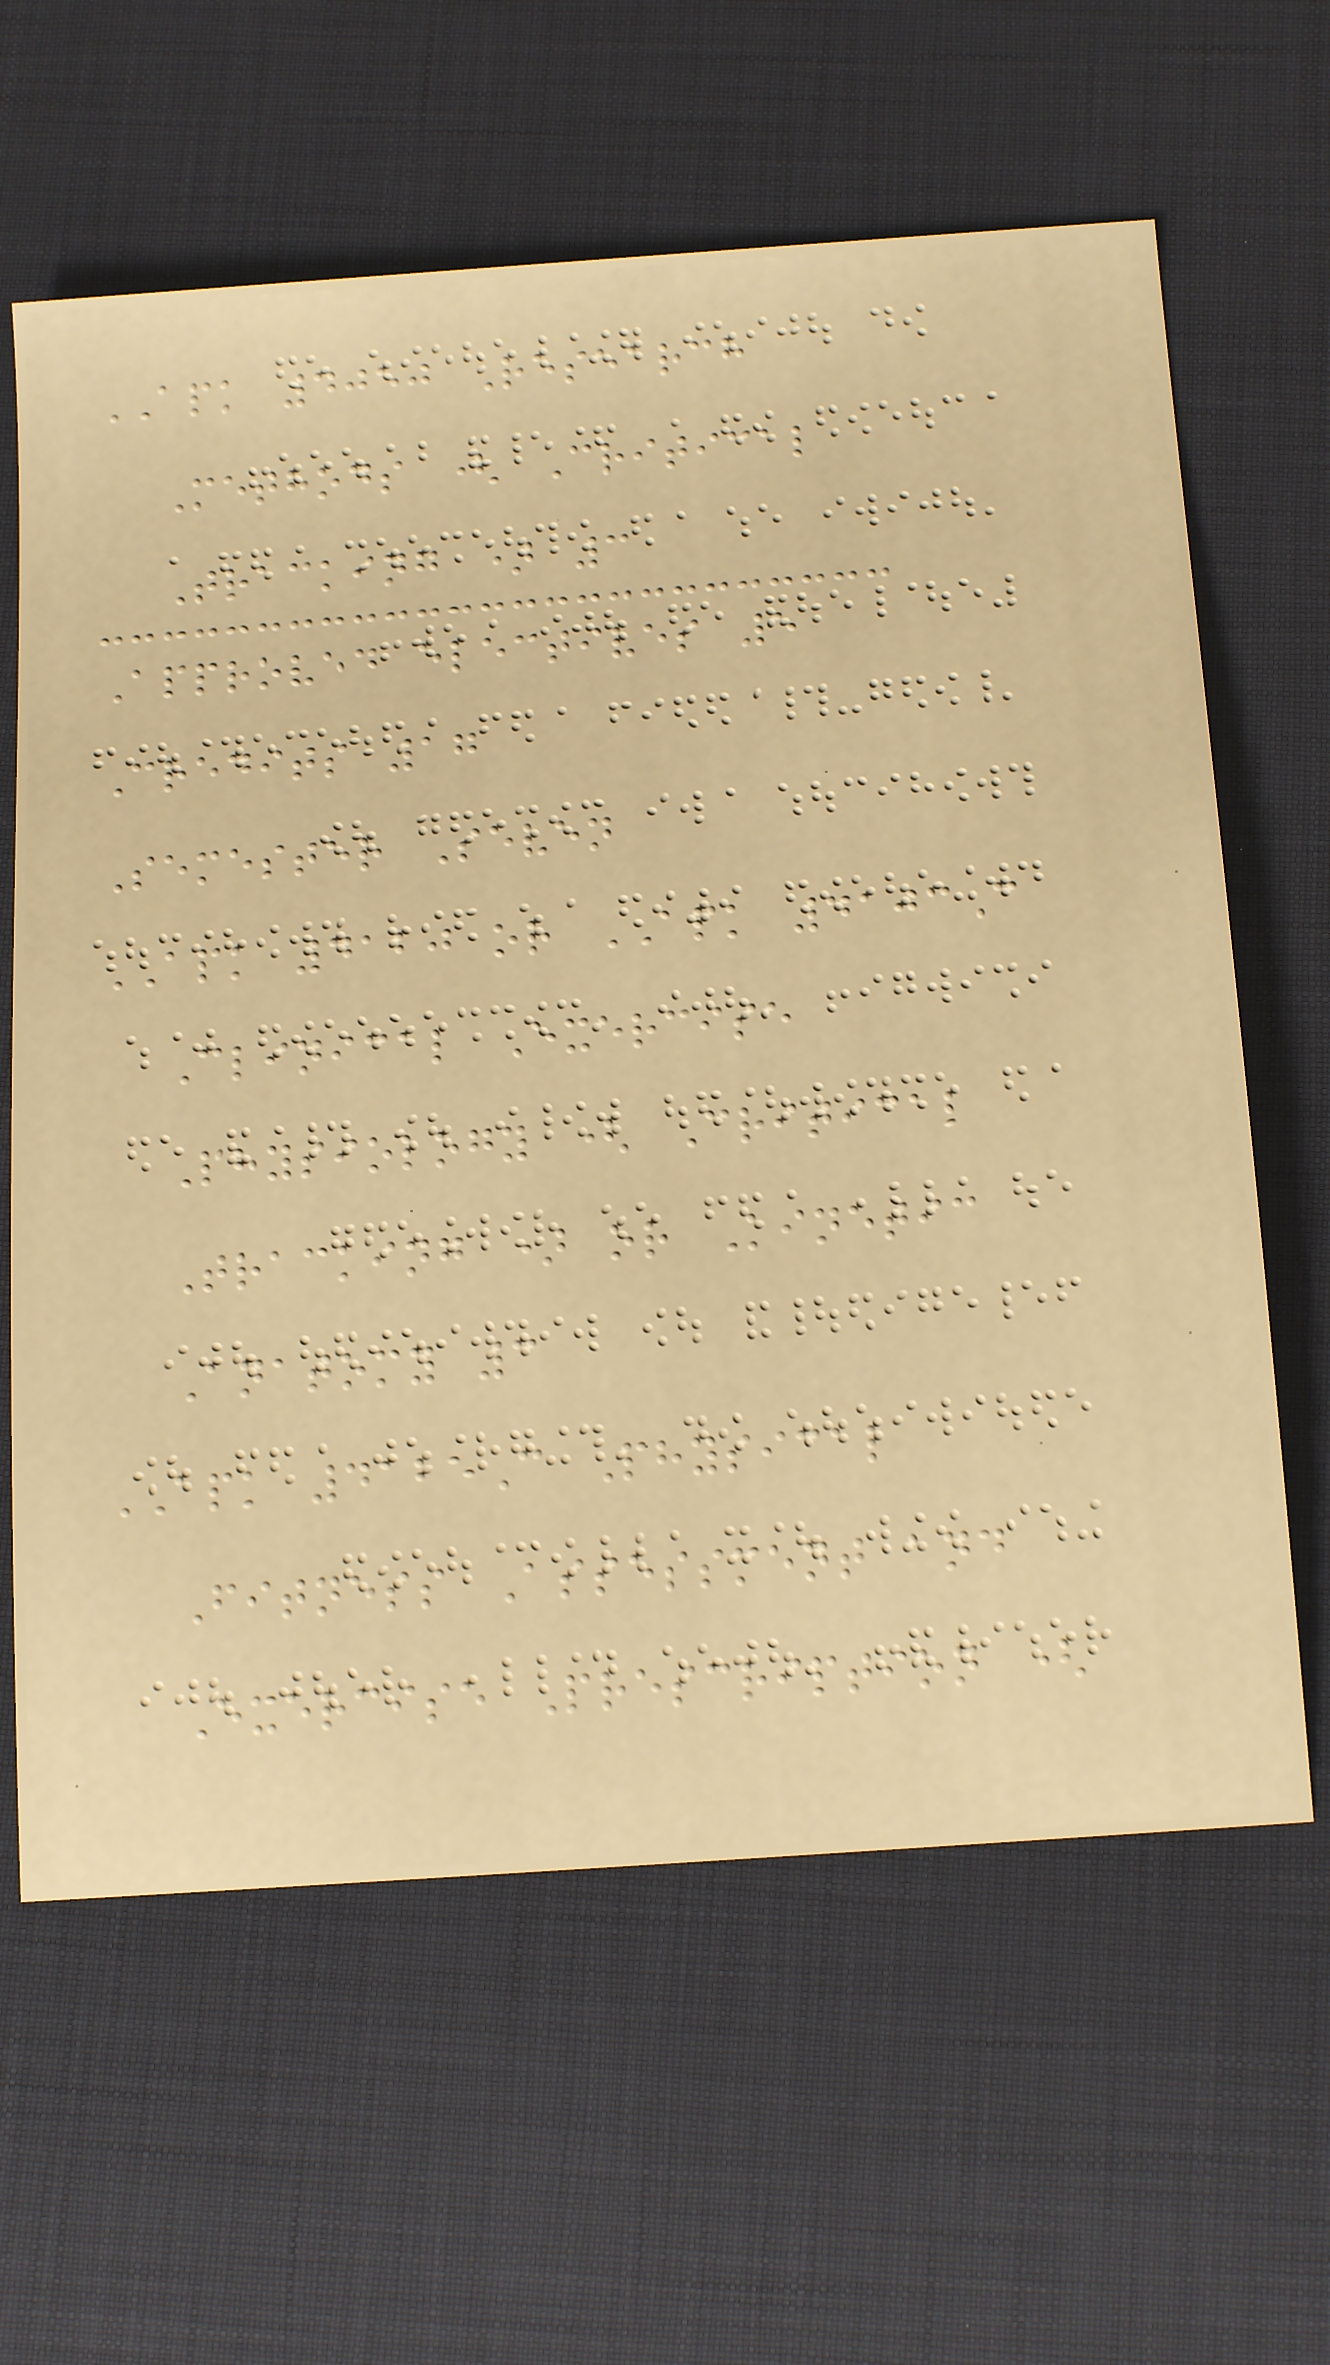APK 4050 Research
Methods ( Critical
Tracking ) 3
Approved electives 5
Credits 17
Semester Seven
APK 4120 or APK 4103C
Clinical Exercise
Physiology ( Critical
Tracking ) or Kinetic
Anatomy 3
APK 4125C Physical
Fitness Assessment and
Exercise Prescription (
